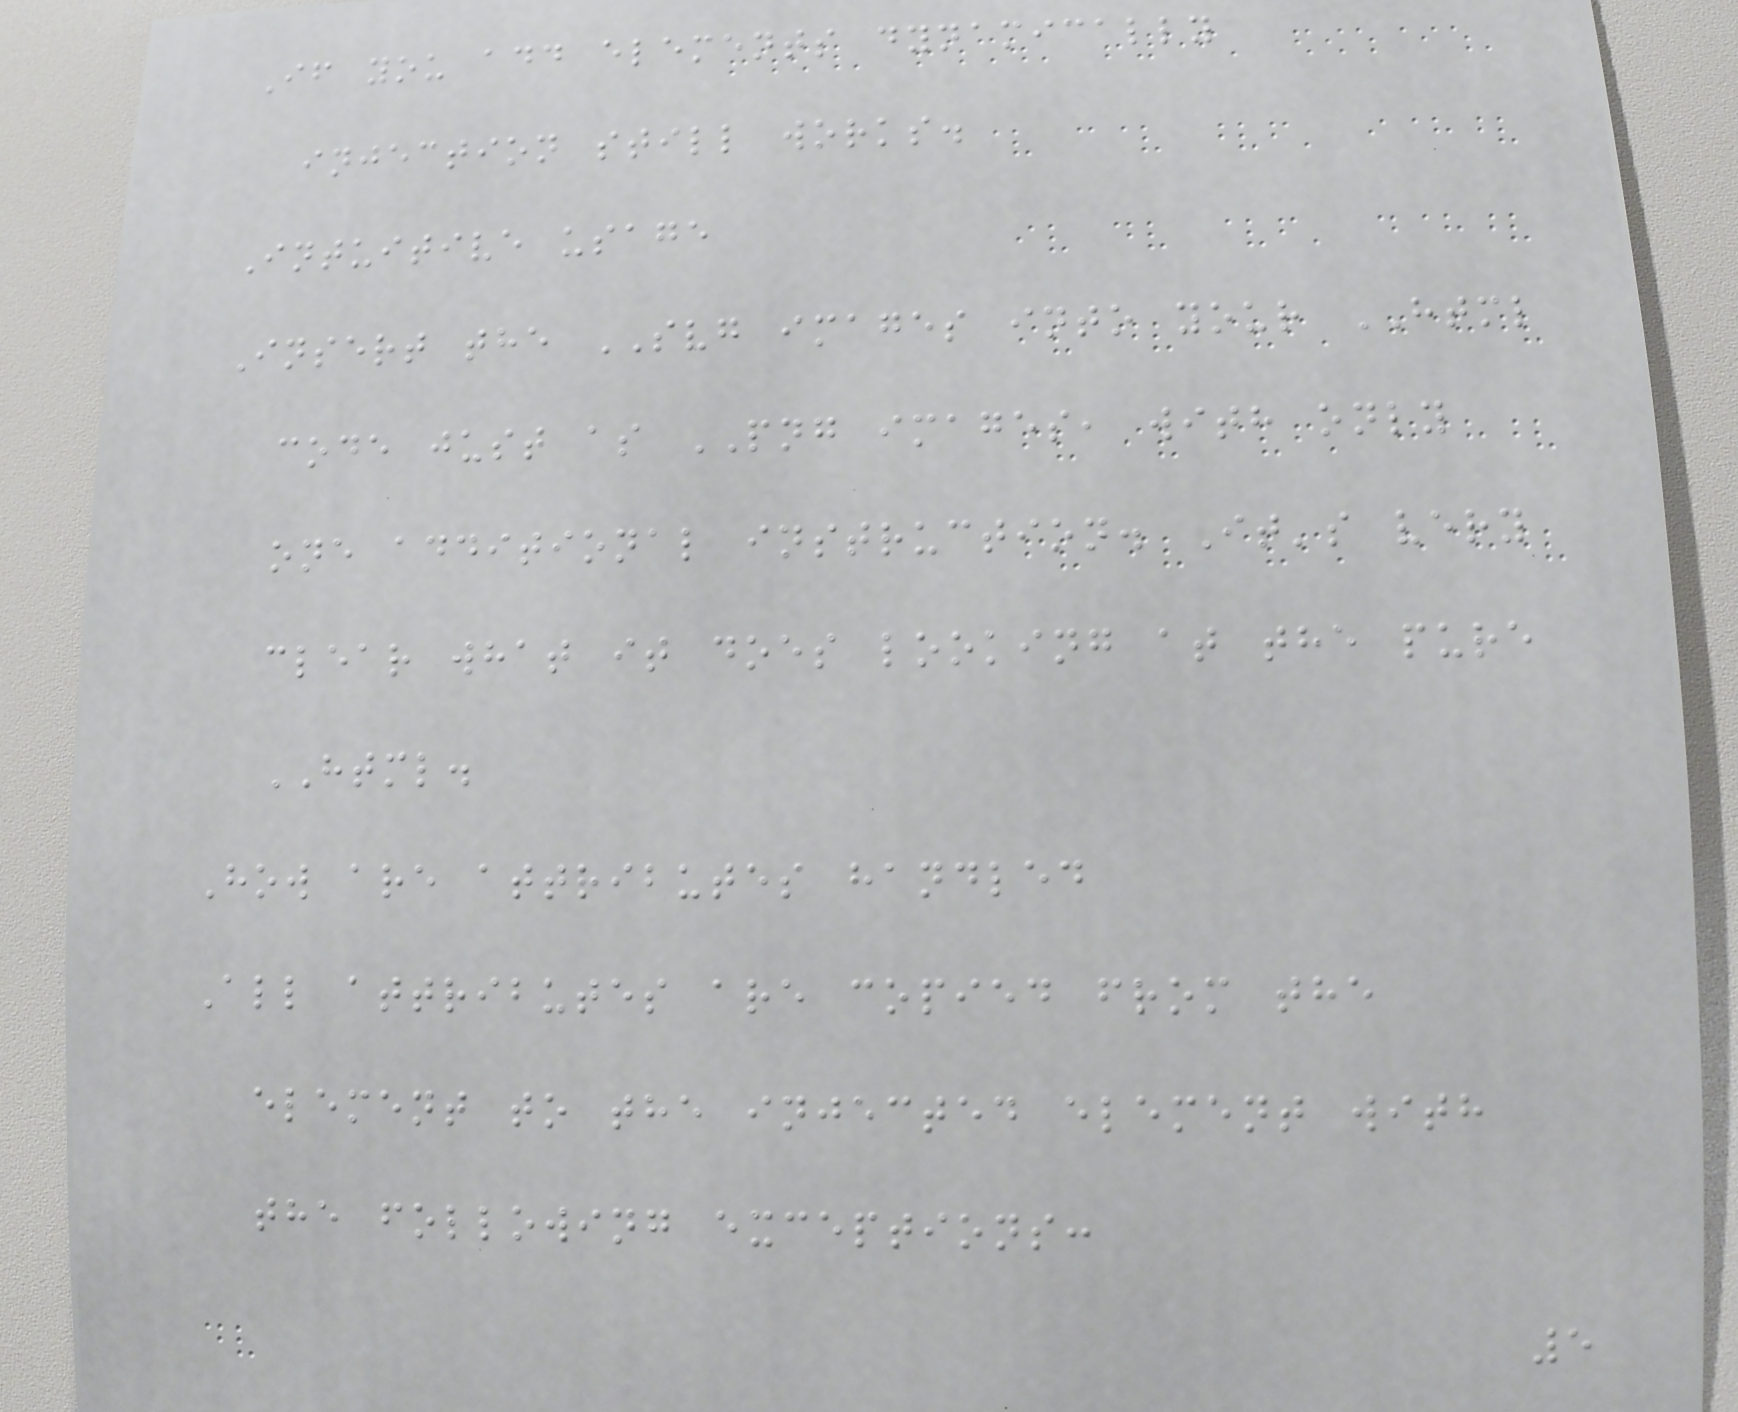If you add elements dynamically
injection still works.
Intuitive usage
Insert the SVG images into your HTML
code just as PNG images, with only
one additional instruction. It's very
clear what it does looking at the pure
HTML.
How are attributes handled
All attributes are copied from the
element to the injected element with
the following exceptions:
5
